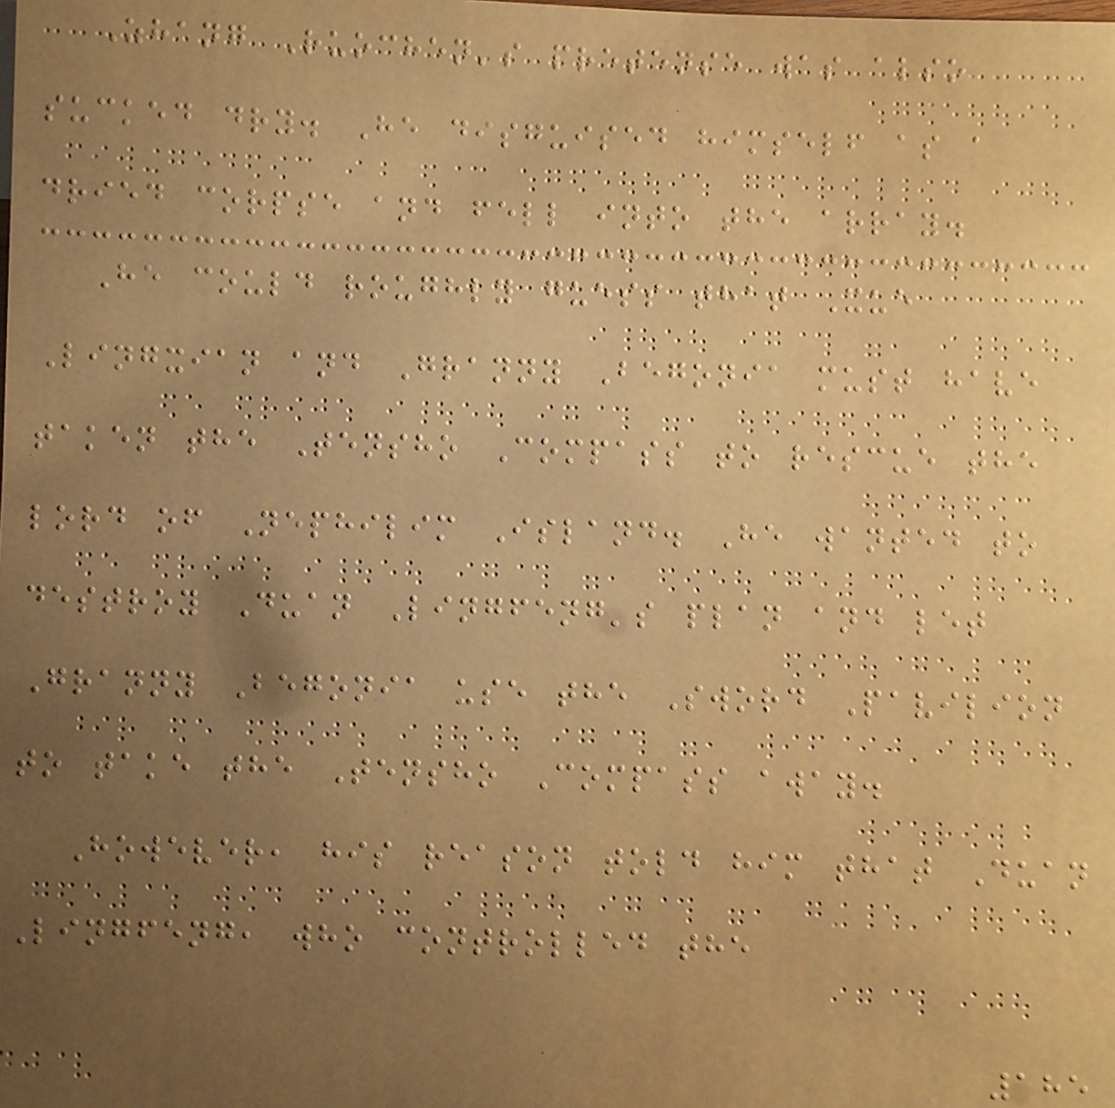Zhang Ruochen's pretense was also
sucked dry. He disguised himself as a
dried corpse and fell into the array.
He could roughly guess that Xue
Lingxian and Granny Begonia must have
taken the Tensho Compass to rescue the
lord of Nephilim Island. He wanted to
destroy Duan Lingfeng's plan and let
Granny Begonia use the Sword Pavilion
to take the Tensho Compass away.
However, his reason told him that Duan
Lingfeng, who controlled the
185
